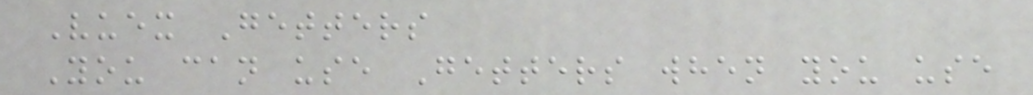Vuex Getters
You can use Getters when you use
